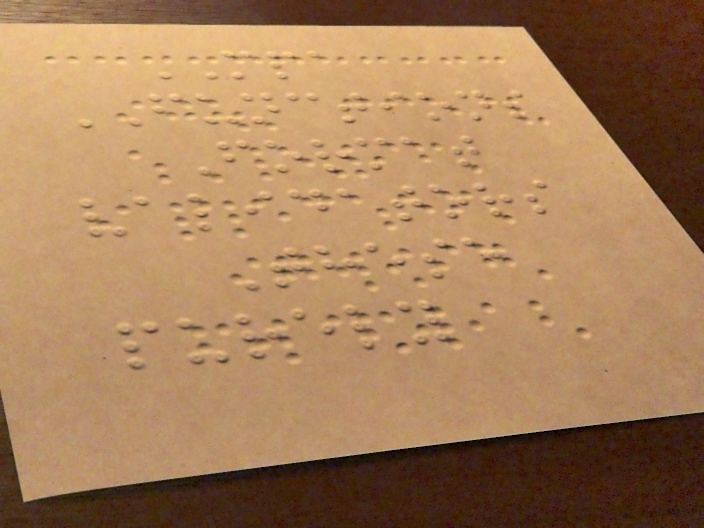MPA
FUNCTIONS
Format
validators
These
purely
